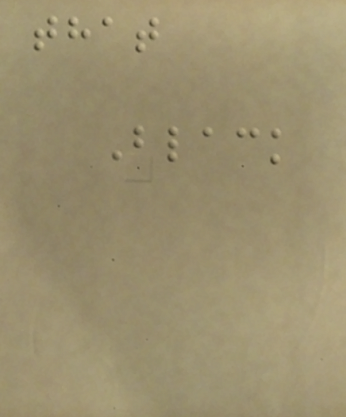that
Black
